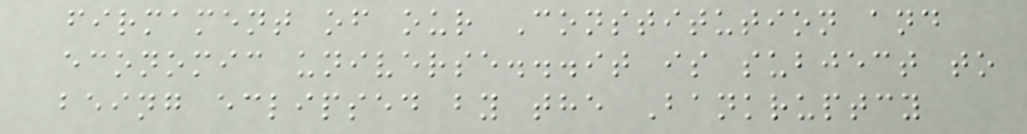firmament of our Constitution and
economic universe...it is subject to
being eclipsed by the Bankruptcy
